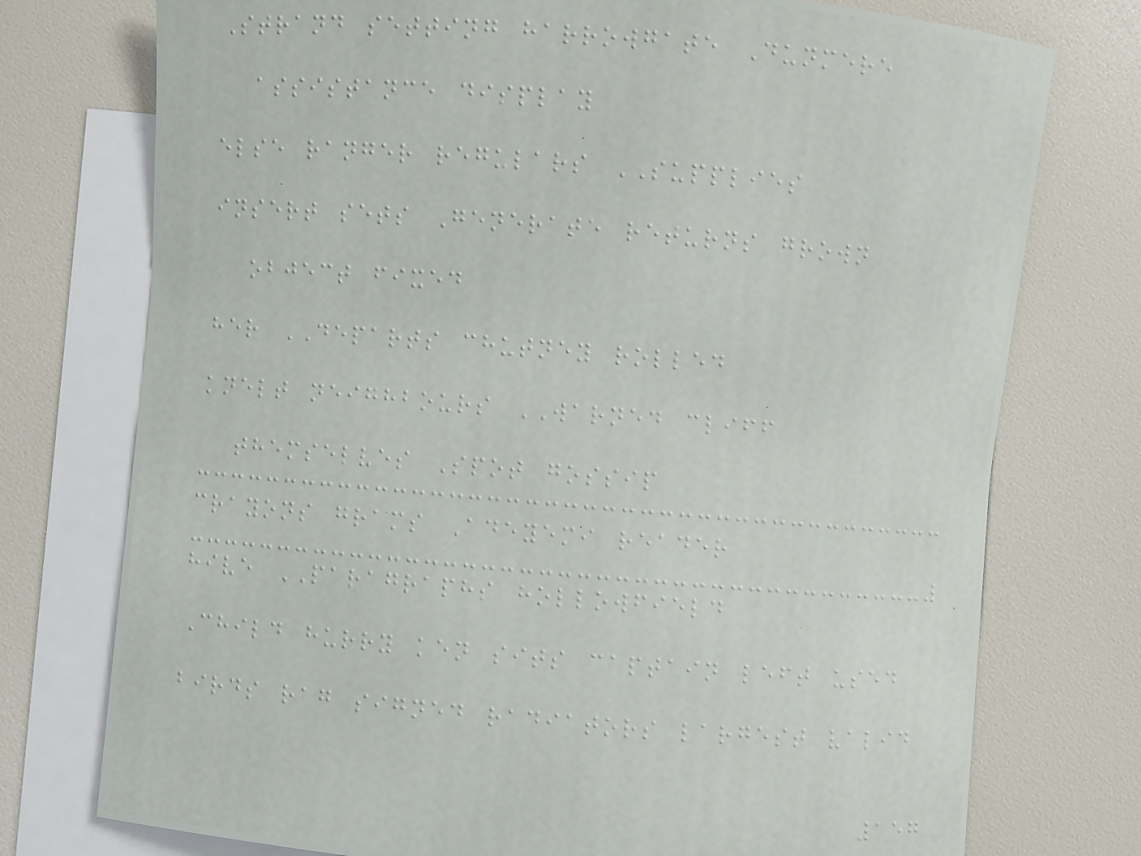Strand setting harrowgate Dunmere
assistance display
else ranger regulars SUPPLIES
insert sets Generate returns grown
object fixed
her DEPARTS chutney rolled
knelt neighbours WARNED cliff
themselves Spot gossip
crayons grams Adeyemi reader
hive PARAGRAPHS hollowfield
Child hurry ken sits captain left used
birds rag signed radiators largest valid
157
